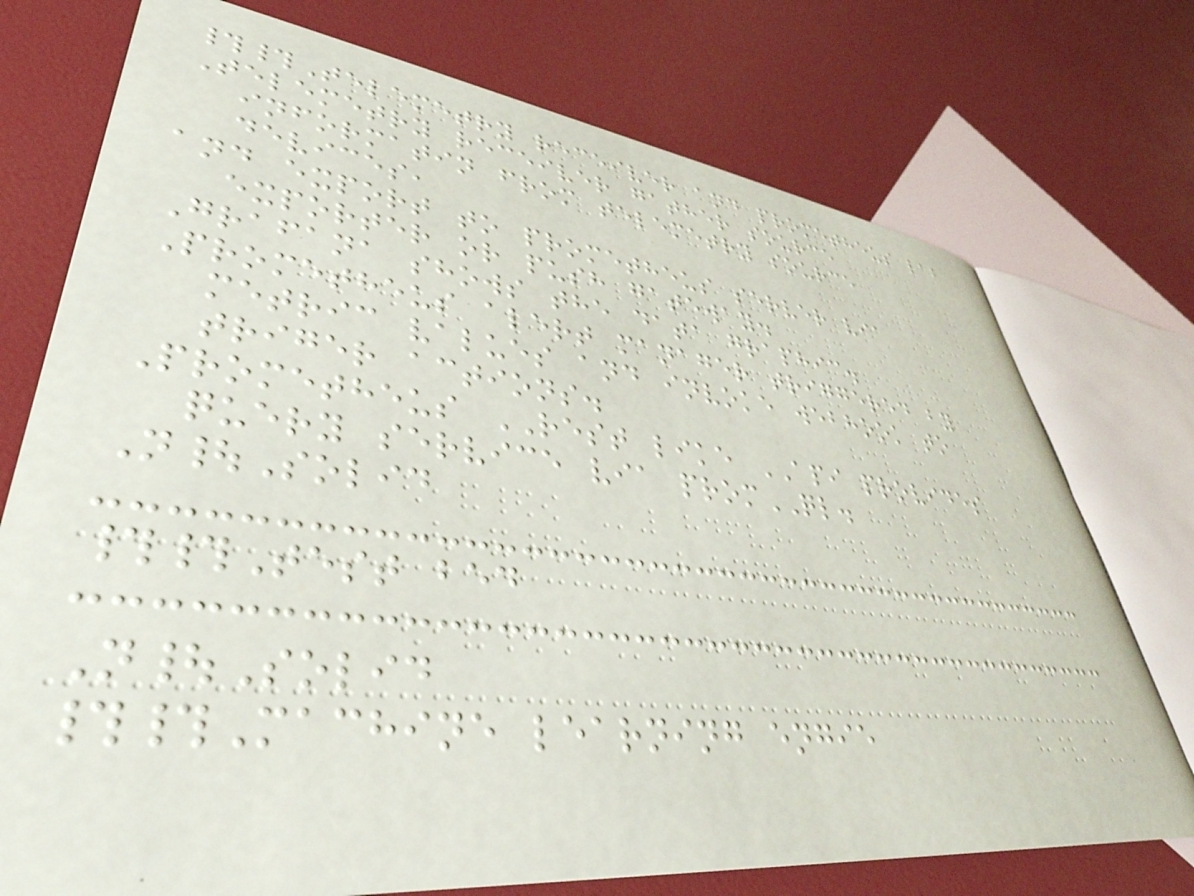##Telemetry receiver and prometheus lab
Telemetry receiver gather source
informatin from telemetry source
devices,
and export to prometheus server via
exporter or push gateway.
Grafana shows the data graphic.
Prometheus alert manager triggered by
metric values and invoke webhook to
triger actions.
Prometheus REST like API provides
query service via promQL.
N|Solid
##Test bed
N|Solid
##Machine learning engie
